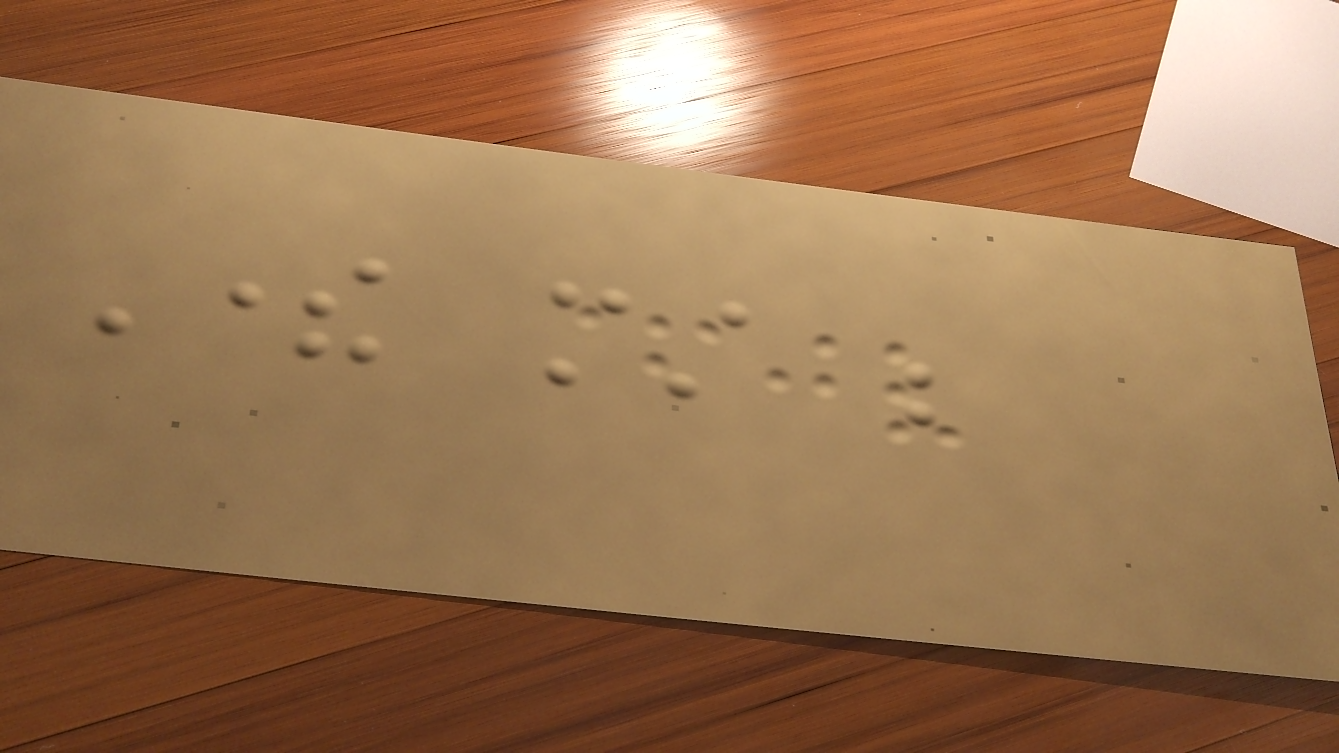There must be
